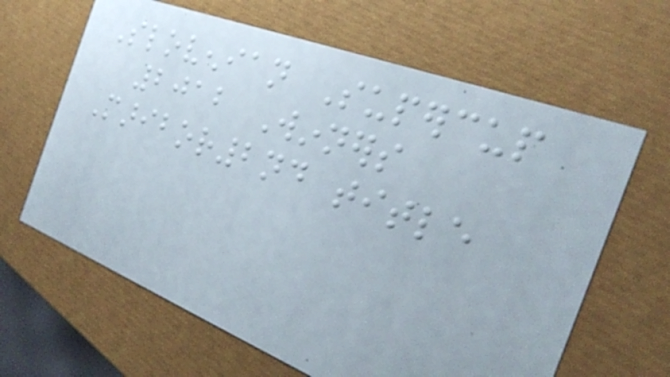Slovenian Supercup
2012 Winners
Maribor2nd title
